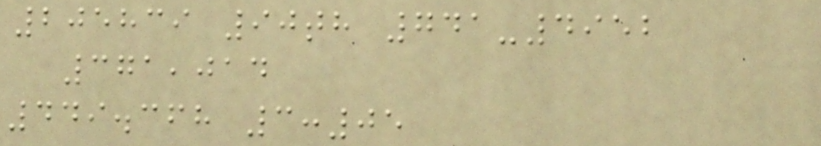205839 90th 741-4952
371,014
449.368 3:05
